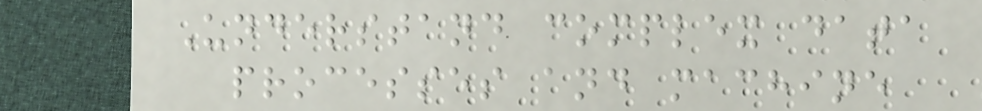Understand complex data
processes and machine
